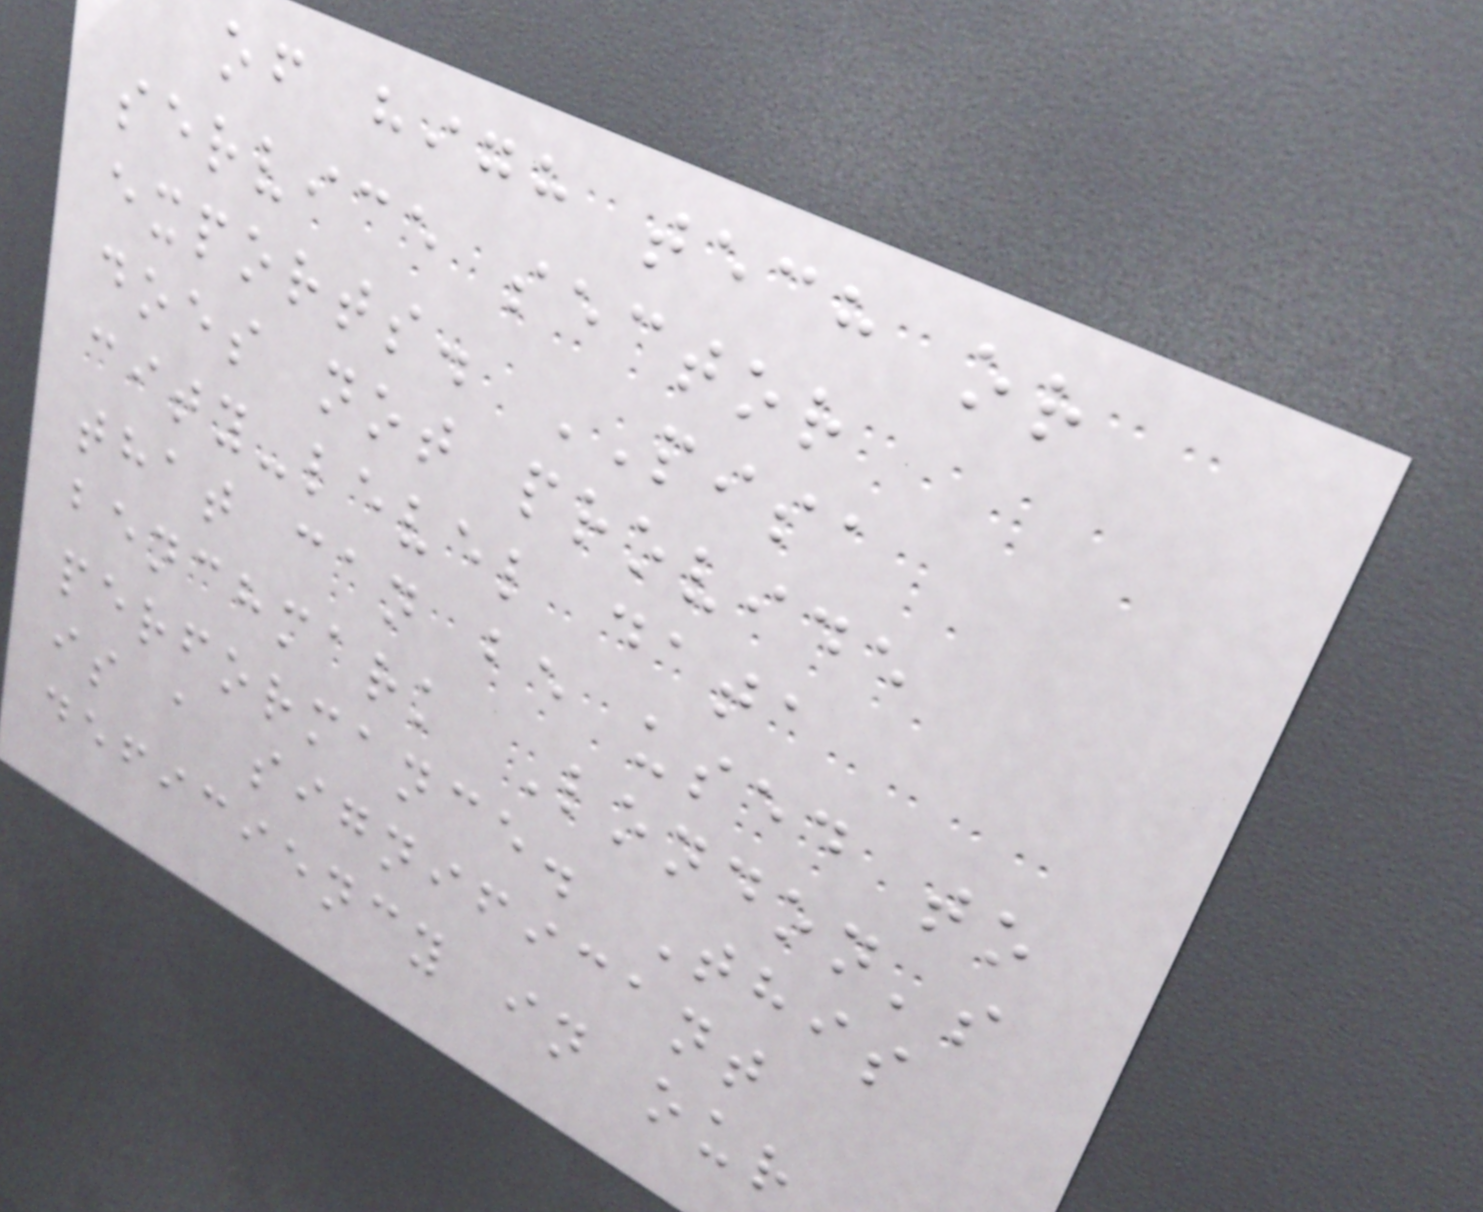of high tech or
service sector
exports. PISA
does not provide
city-level data
that can be used to
benchmark London's
performance. This
is a significant
deficiency in our
